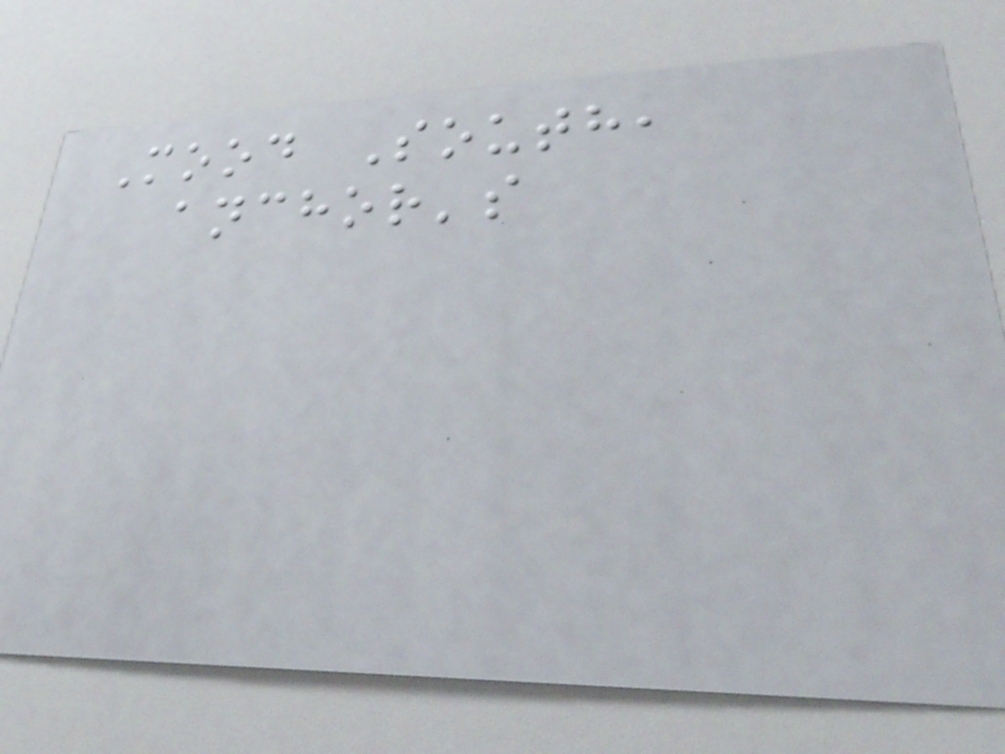Mood South,
anchor's
